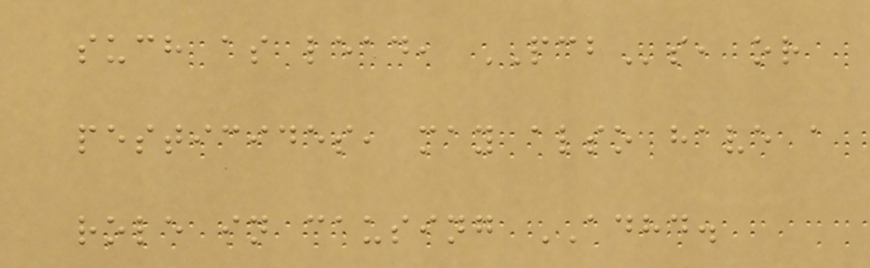such as lead, PCBs, or
pesticides, may also have a
role in causing ADHD.
